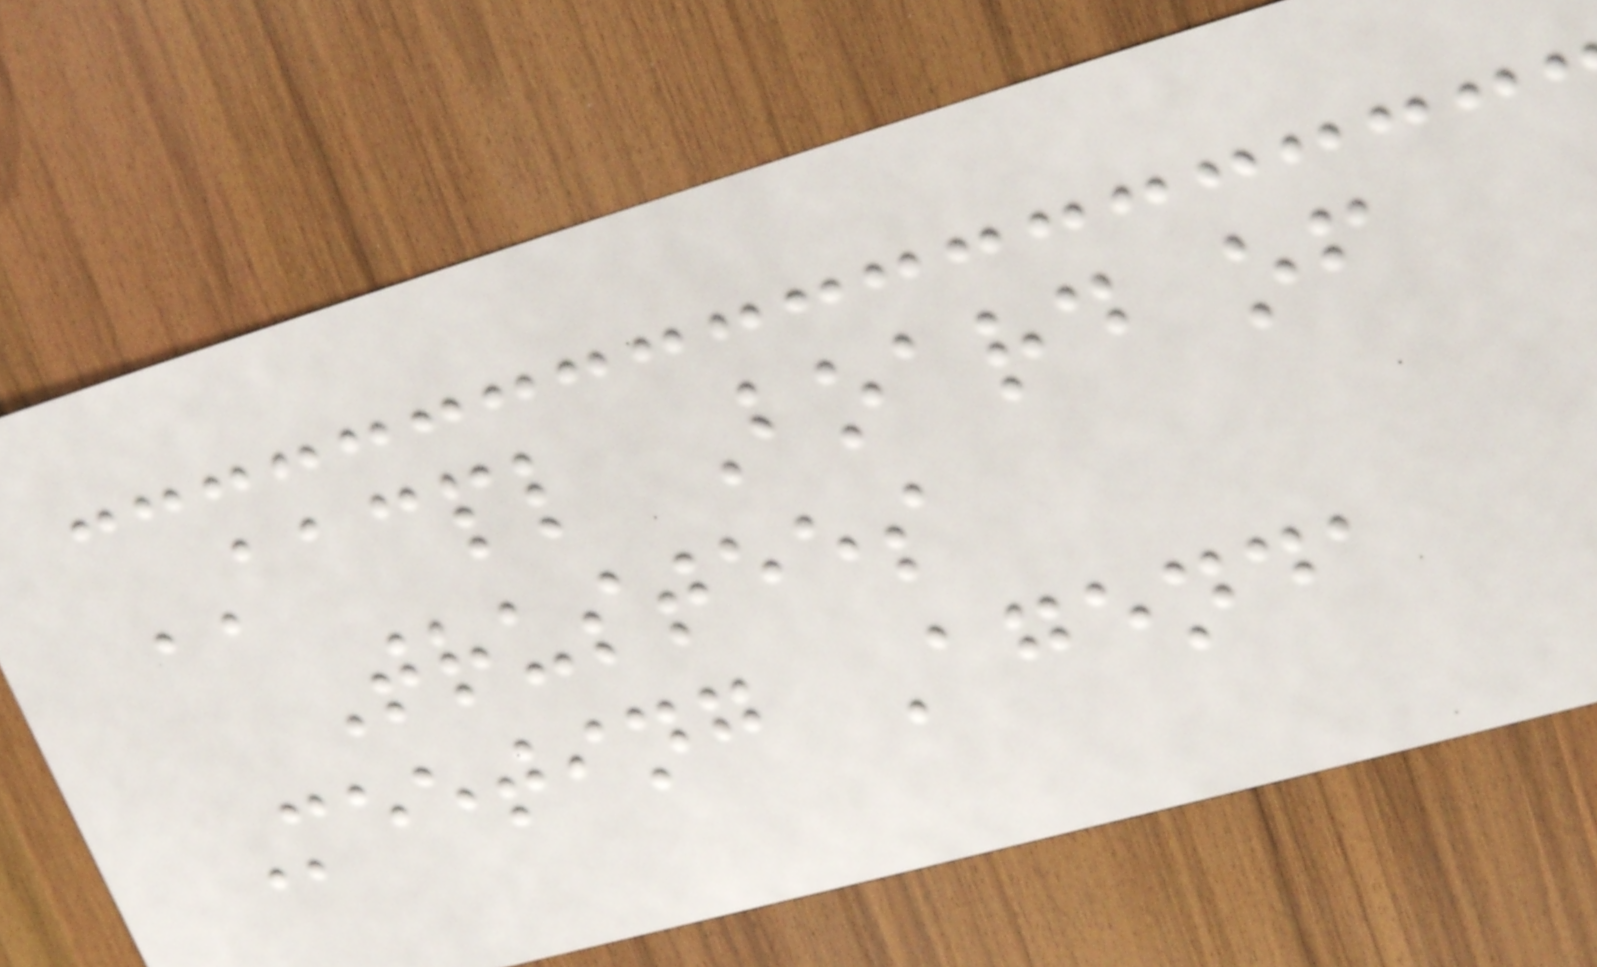AACPL Board of
Trustees
Meeting Agenda
